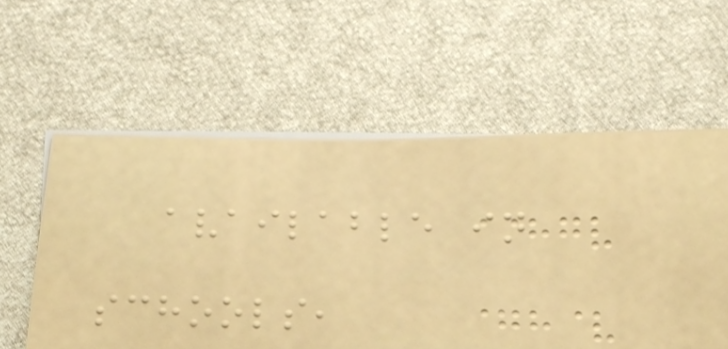available in
schools,
